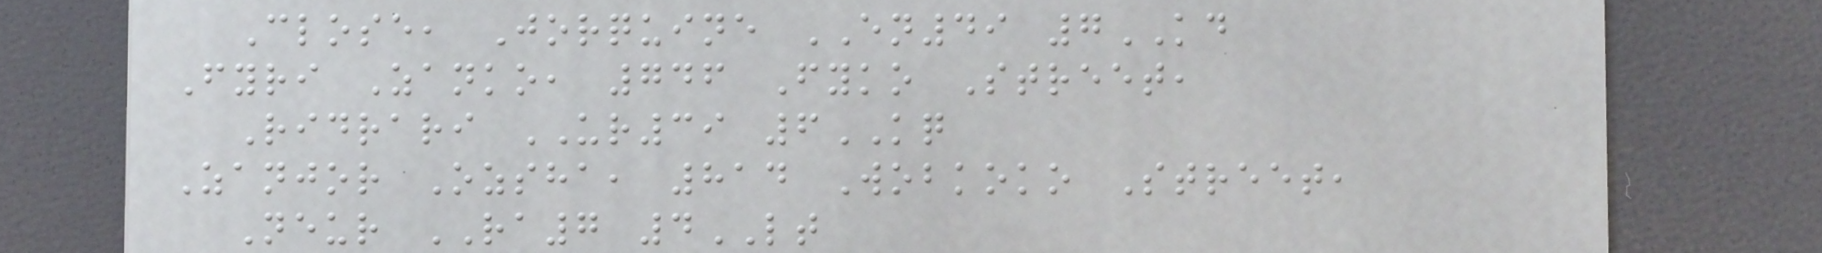Close, Jorquine EN49 7KD
Fyri Zanko, 746 Fyko Street,
Ridrari UR39 6KQ
Zanjor Ozsha, 814 Wobkoko Street,
Neur RA7 4LT
